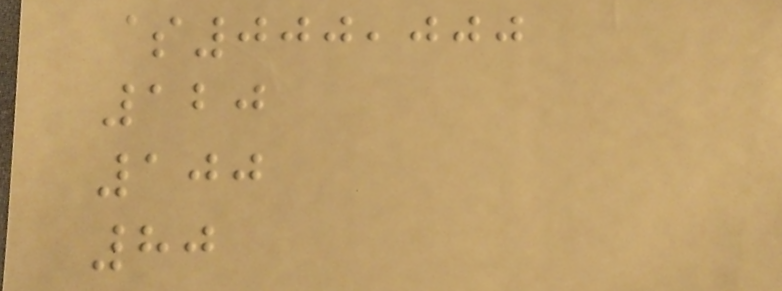$000,000
120
100
80
